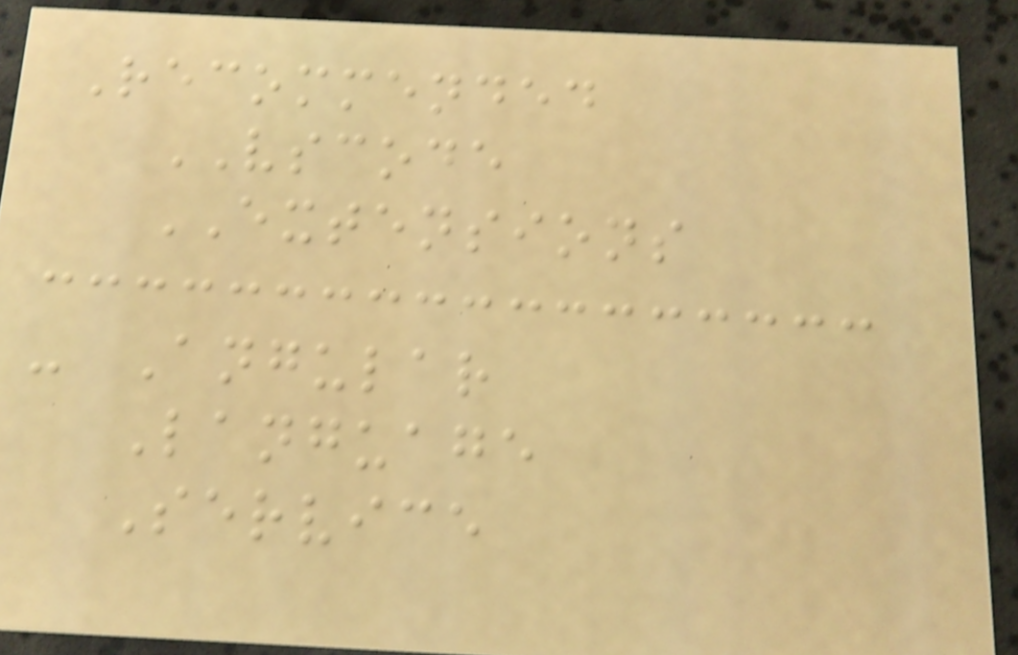Recommended
VSCODE
EXTENSIONS
- Angular
Language
Service
